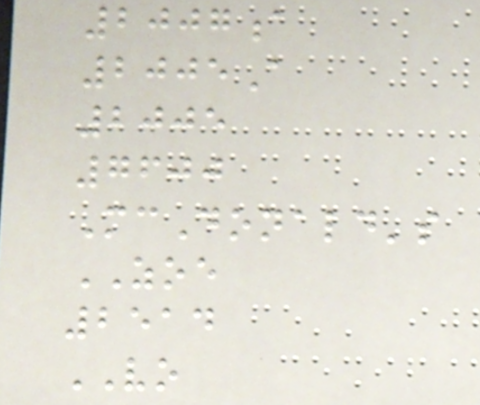2007a
2005A
2005
7600
McDonald's
ZOE
2514
VO
